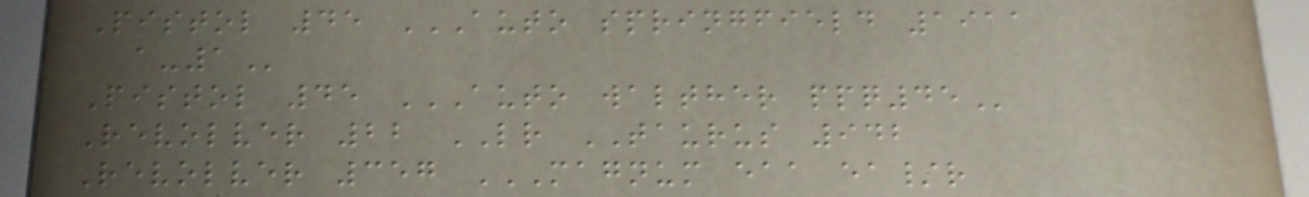Pistol 45 AUTO SPRINGFIELD 1911
A-1
Pistol 45 AUTO WALTHER PPQ45
Revolver 22 LR TAURUS 942
Revolver 357 MAGNUM EAA EA/R
